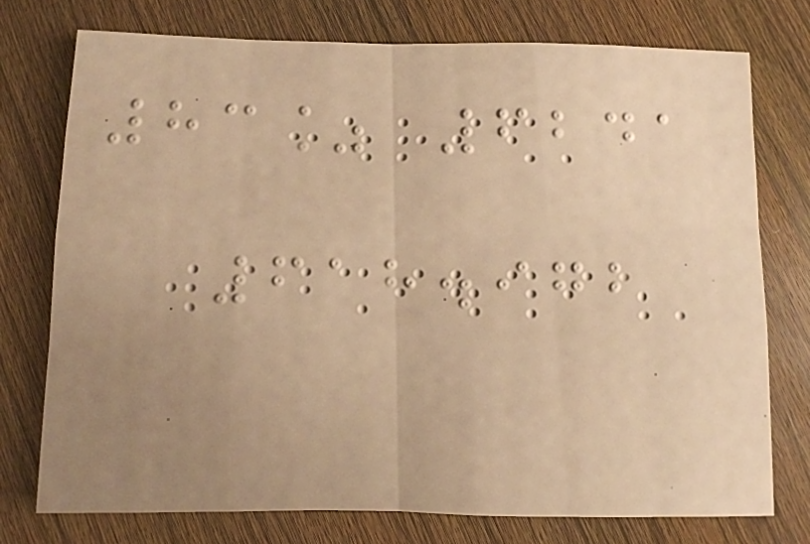83% 6241
618.972
